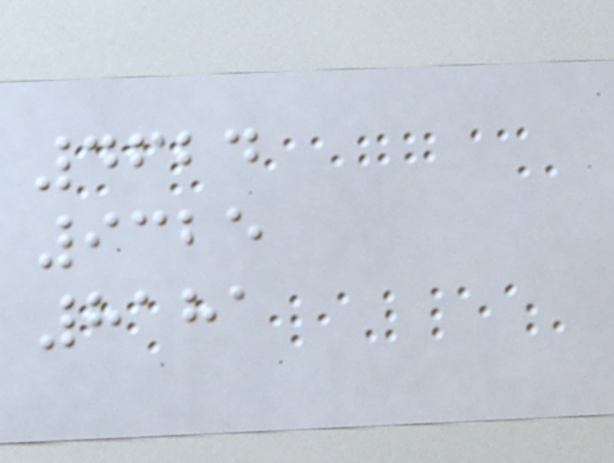4624
9325
8181
